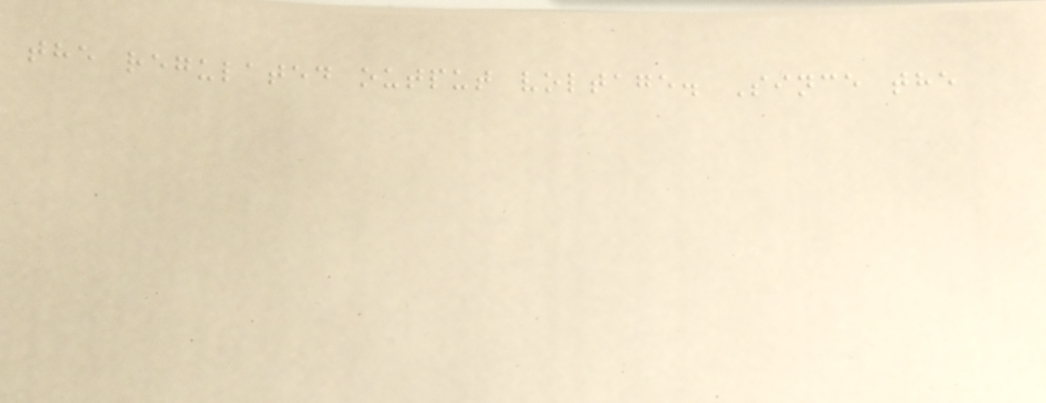the regulated output voltage. Since the
